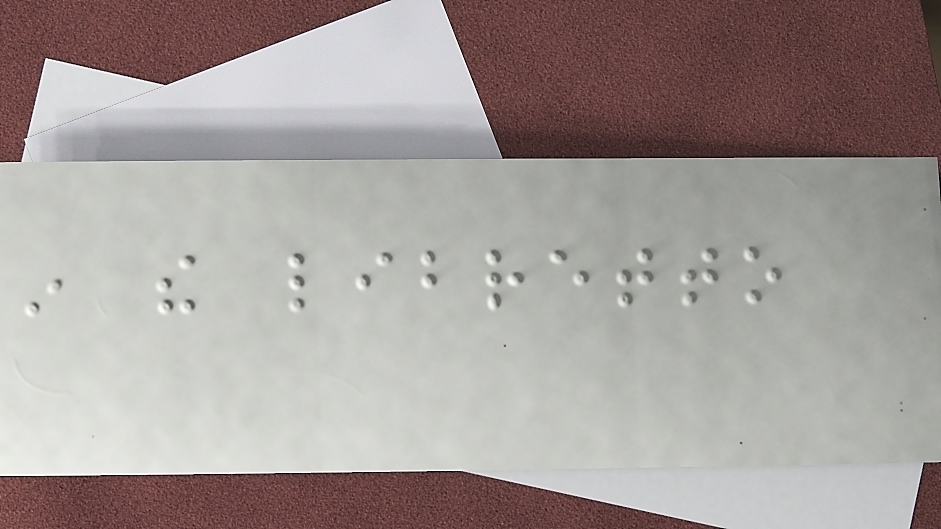in the libretto
